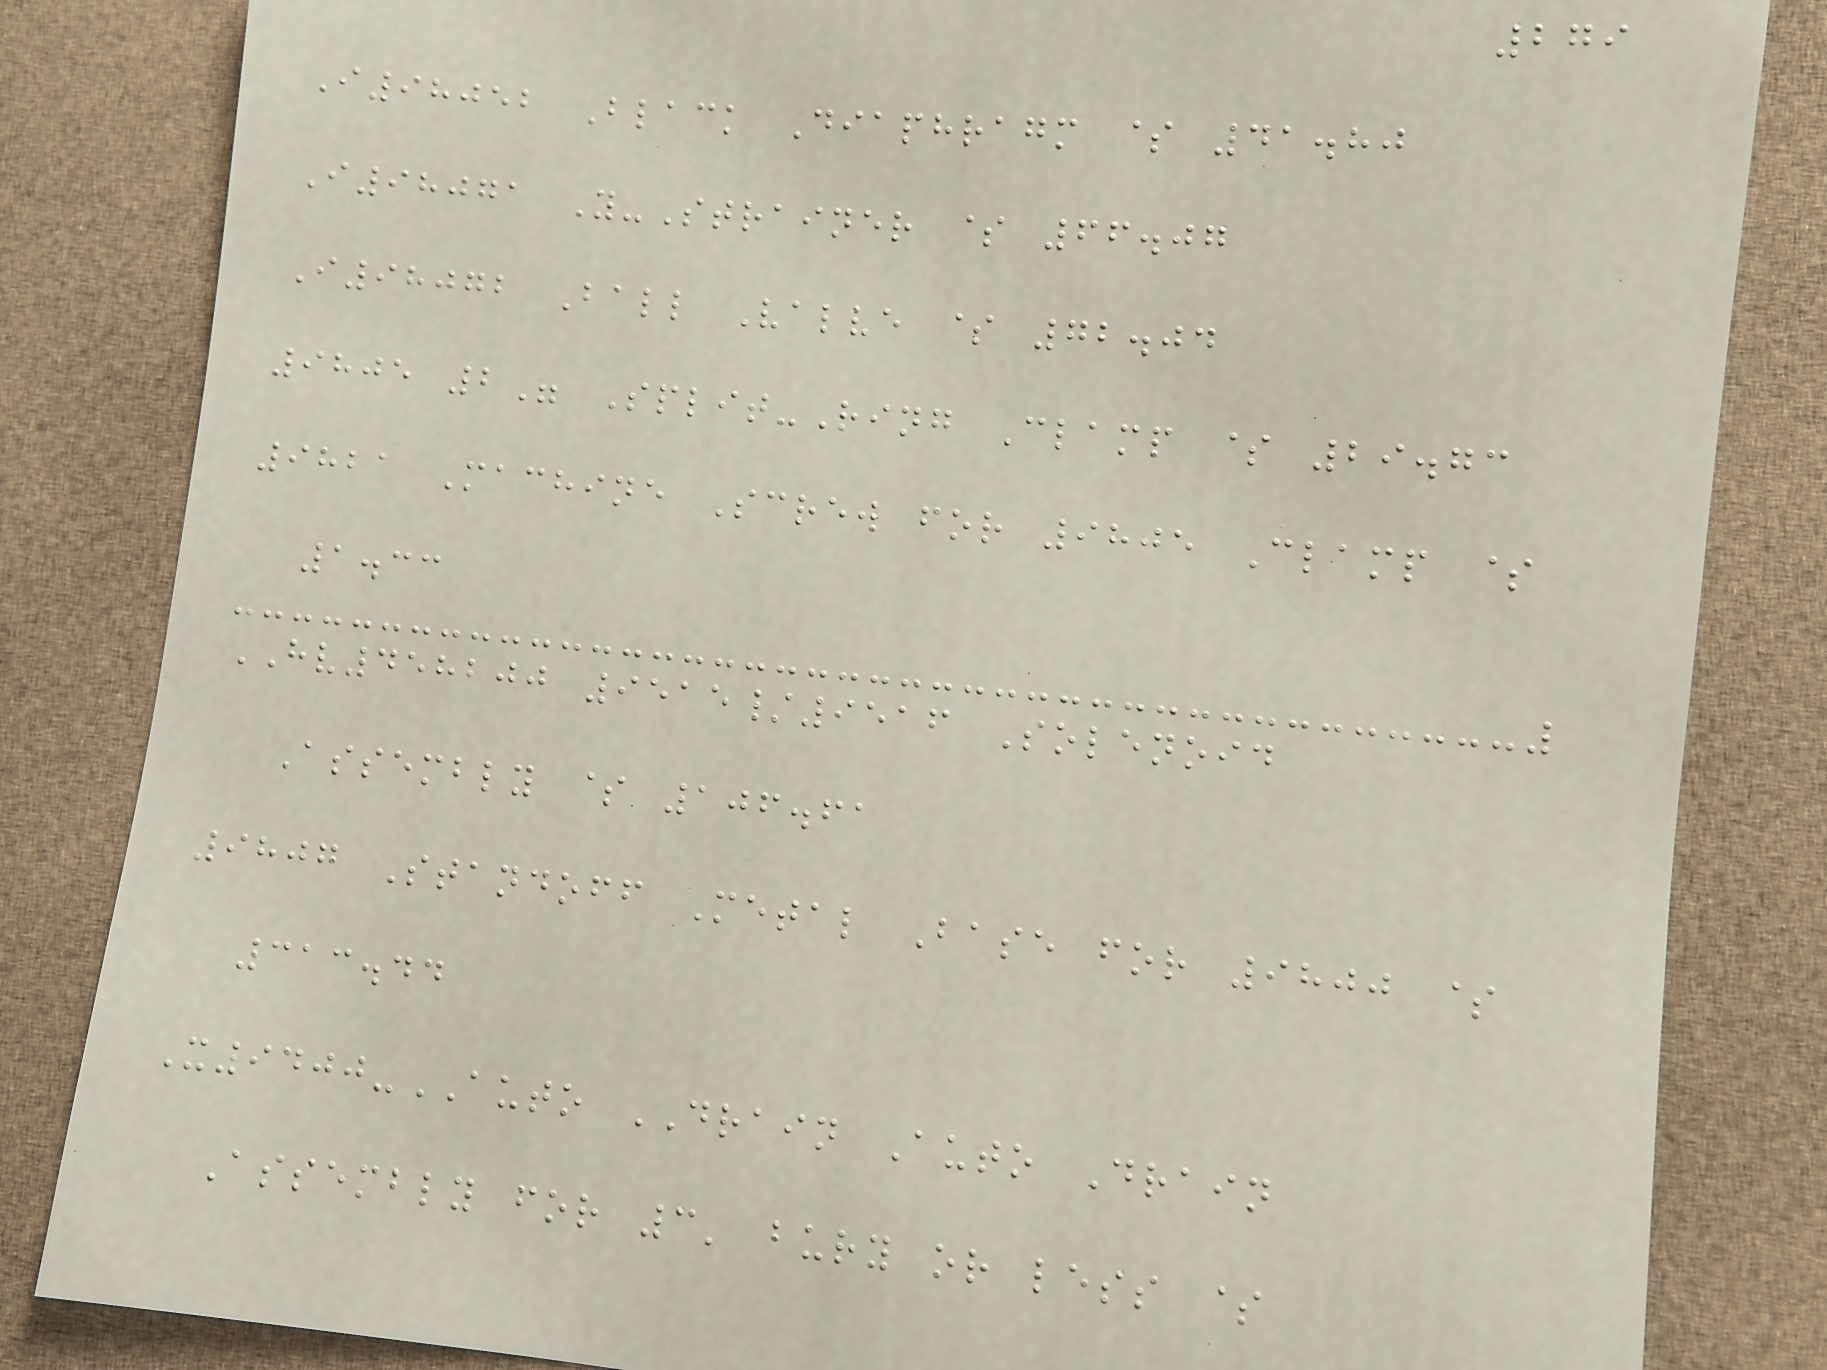279
I98052 Black Diaphragm $ 41.80
I98071 Y-Strainer $ 66.07
I98072 Ball Valve $ 72.04
9805 2" Split-Ring Clamp $ 29.73
9821 Machine Screw for 9805 Clamp $
1.33
HV458200 9515/9516 Solenoid
Assembly $ 106.61
9807 Standoff Metal Base for 9800 $
313.44
X9400-AUTO DRAIN Auto Drain
Assembly for 3' bury or less $
